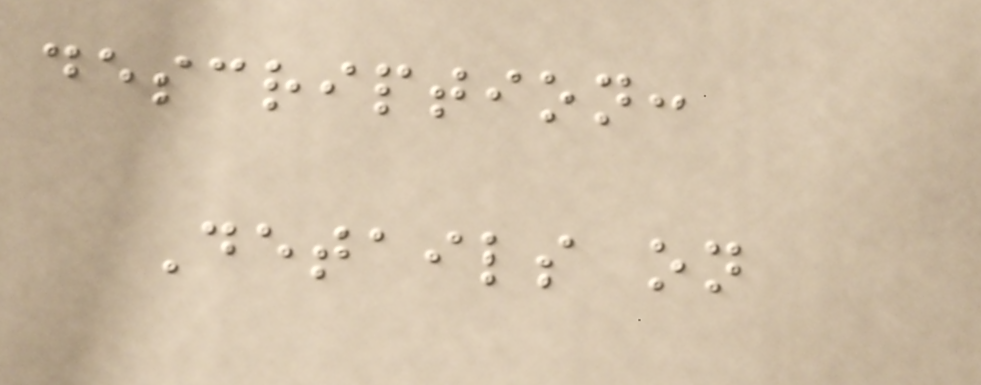description:
Details on
